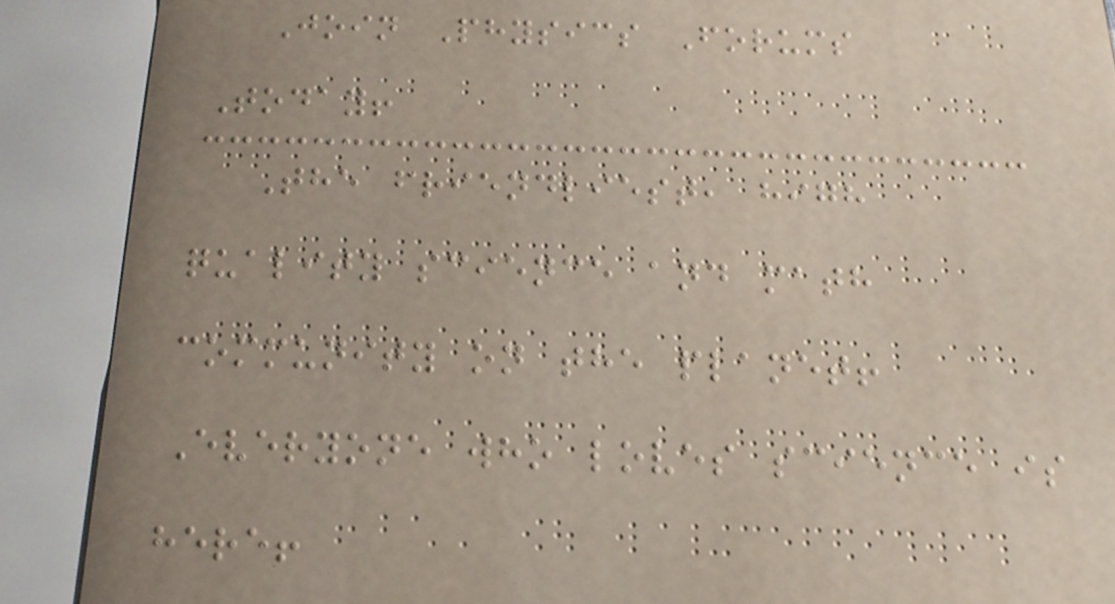Join Physics Forums
Today!
The friendliest, high
quality science and math
community on the planet!
Everyone who loves science is
here!
